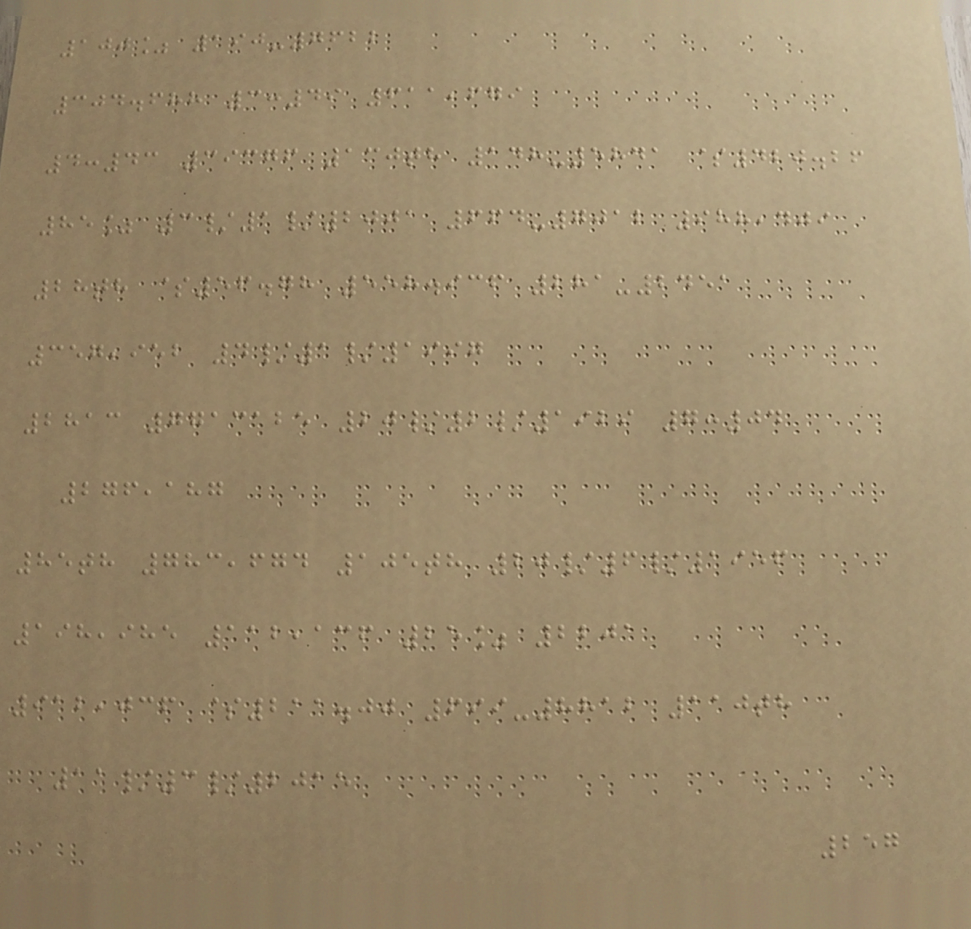100% 190-7622
304.688 3:49 611,679
4:43 39376 130th 148-5841 $420.26
85% 3/1/2001 664-7012 988,409
28th $56.78 558.936 281-2451
357,952 4/1/1997
2813 7713125 20/2/1929 7:04
276,187
85th 783,674 105th 20/6/1956
198,985 112,136 25% 2201
912,036 $211.00 699-8812 110th
11/3/2015
257
